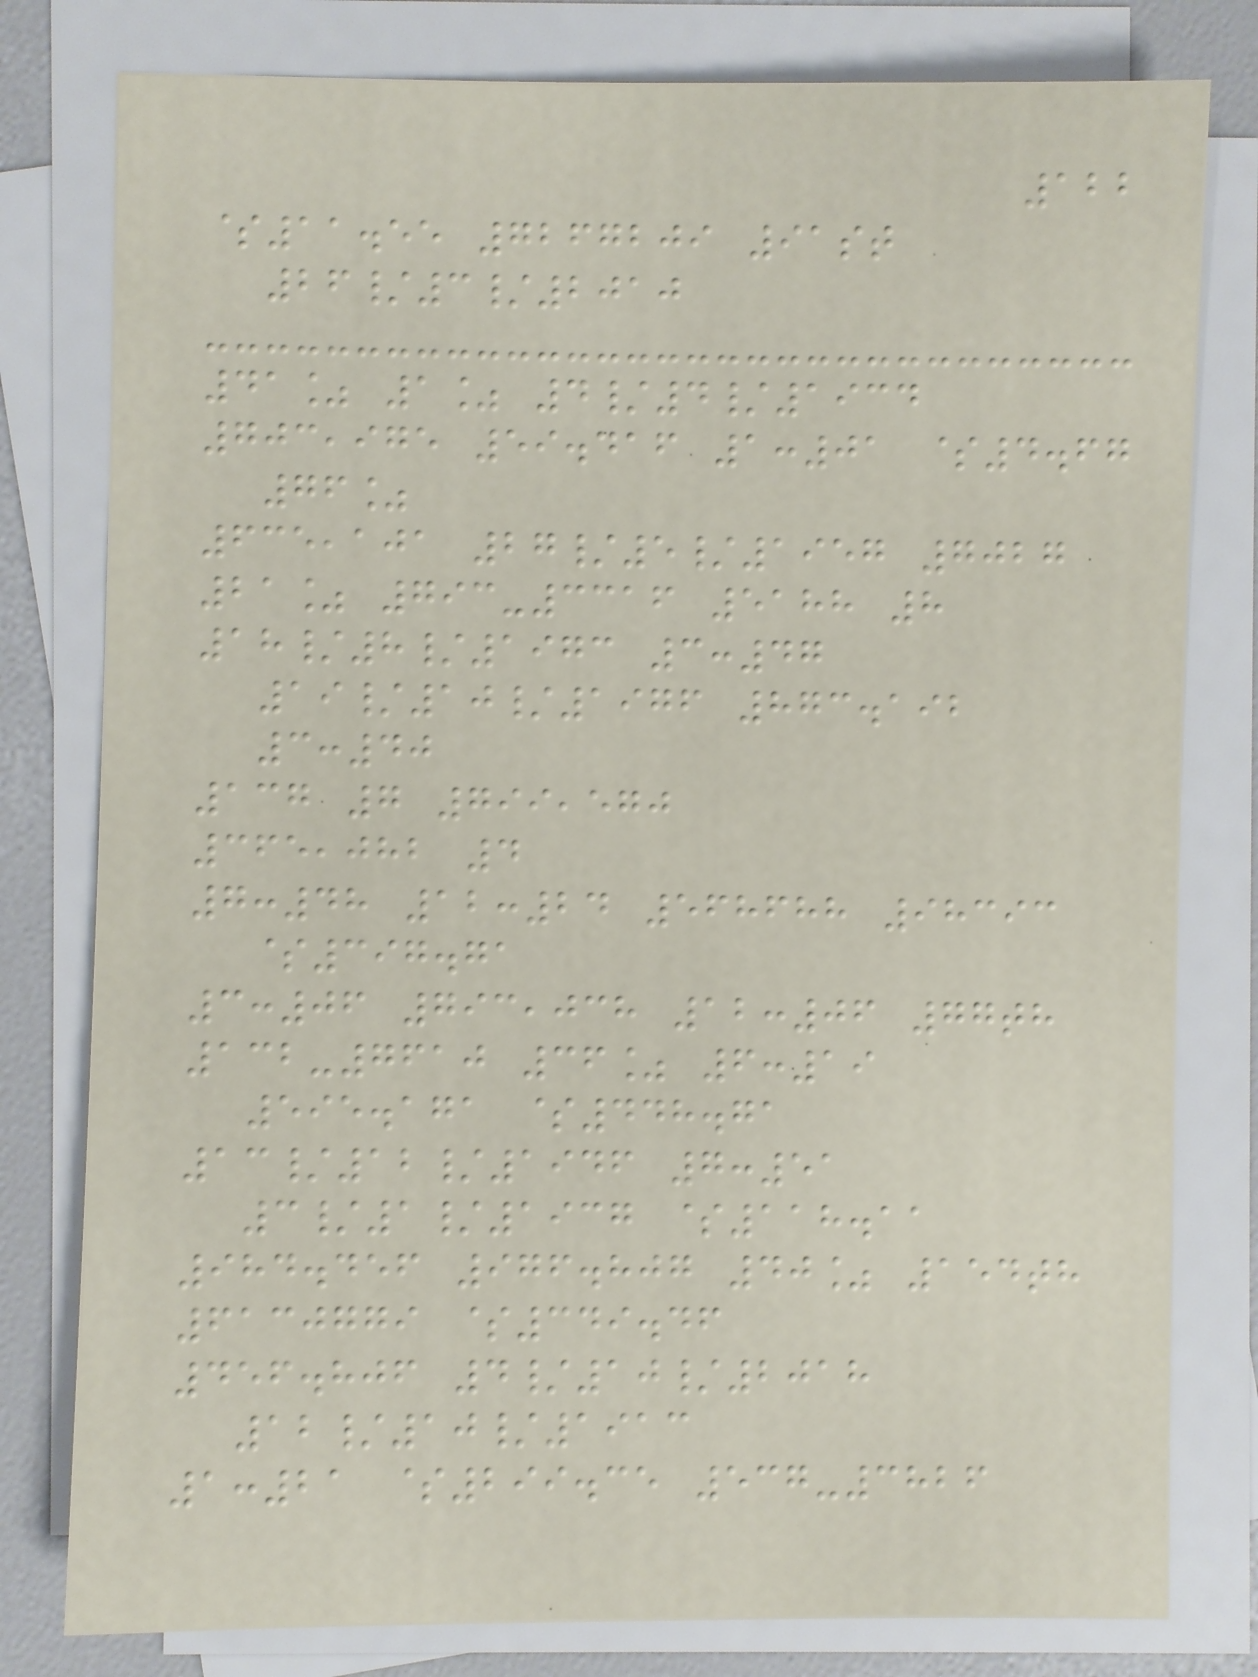122
$11.55 7267209 91st
26/3/2010
41% 1% 4/4/1934
703,975 59.416 1:01 $4.67
76%
635,101 27/5/1957 7027
21% 793-3316 5188 8
18/8/1973 3:47
19/10/1976 873.192
3:40
137 7 799,570
365,082 4
7:48 12:24 568688 98393
$397.71
3:06 793,038 12:06 77th
132-7610 36% 6:19
595.171 $448.71
13/12/1946 7:51
3/1/1937 $118.11
984.456 976.807 40% 154th
6130779 $349.46
456.806 4/10/2018
12/10/1913
1:21 $299.35 537-3826
